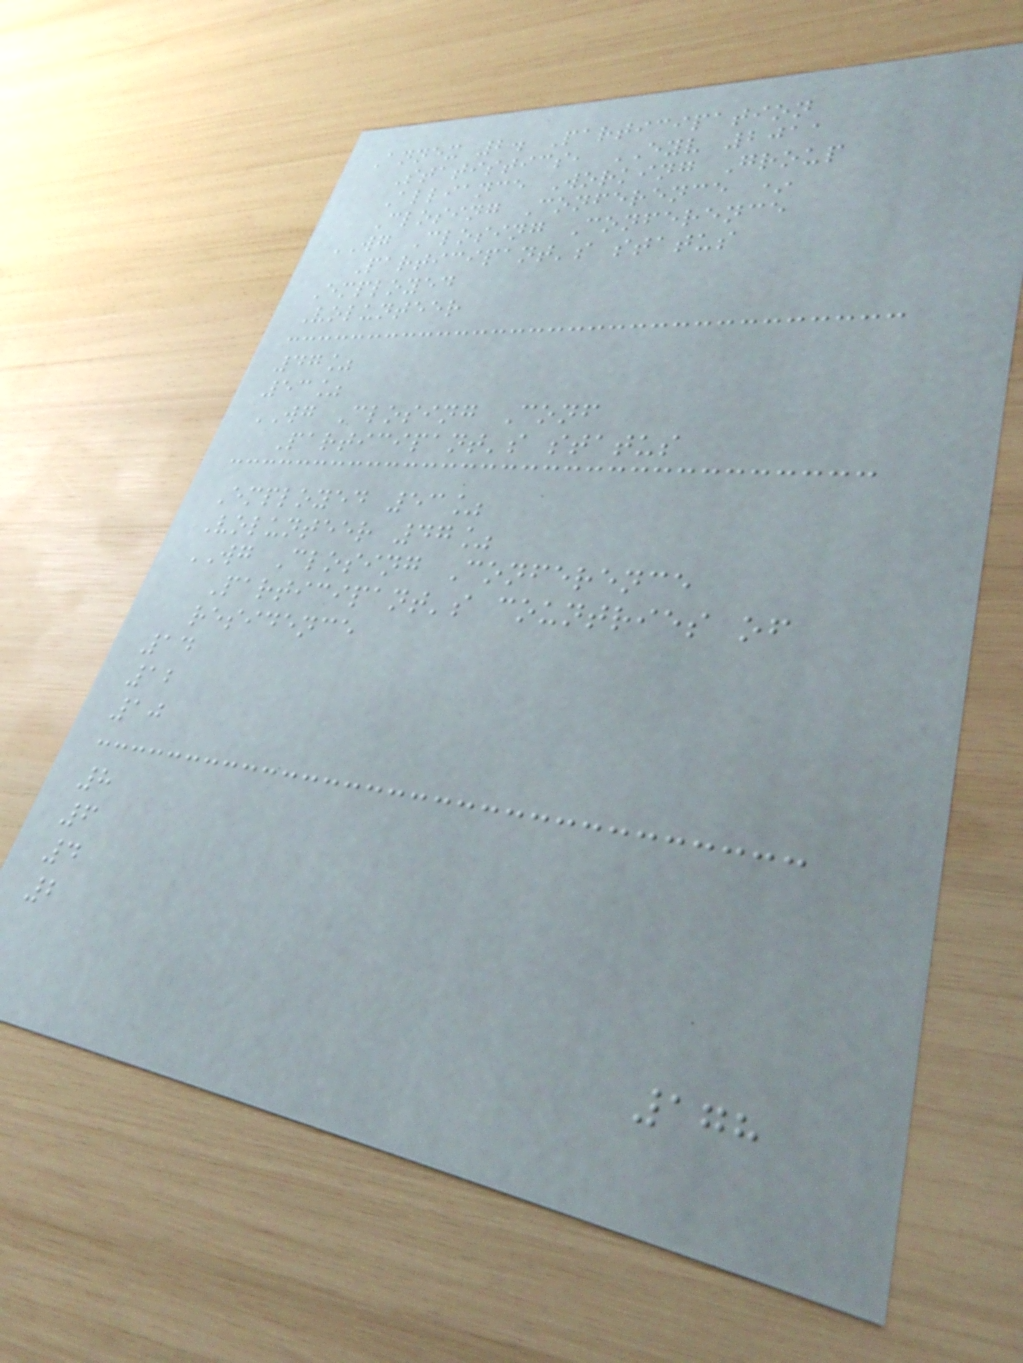Annex 2. Participation
Statistics, EYV 2011
Alliance Working Group
Closing Conference *
WG Closing Conference
Participant's status
Employed
Volunteer
47%
53%
WG Closing Conf
Participant's status
Employed 53%
Volunteer 47%
WG Closing Conference
Participant's countries of
residence
14
12
10
8
6
4
2
178
